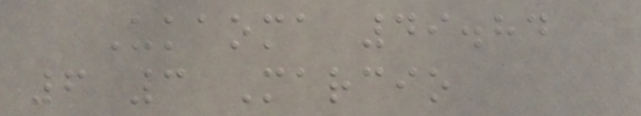Ukaoma 49.84
6 3 Marcio
